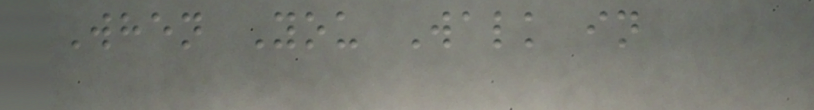When You Walk in
